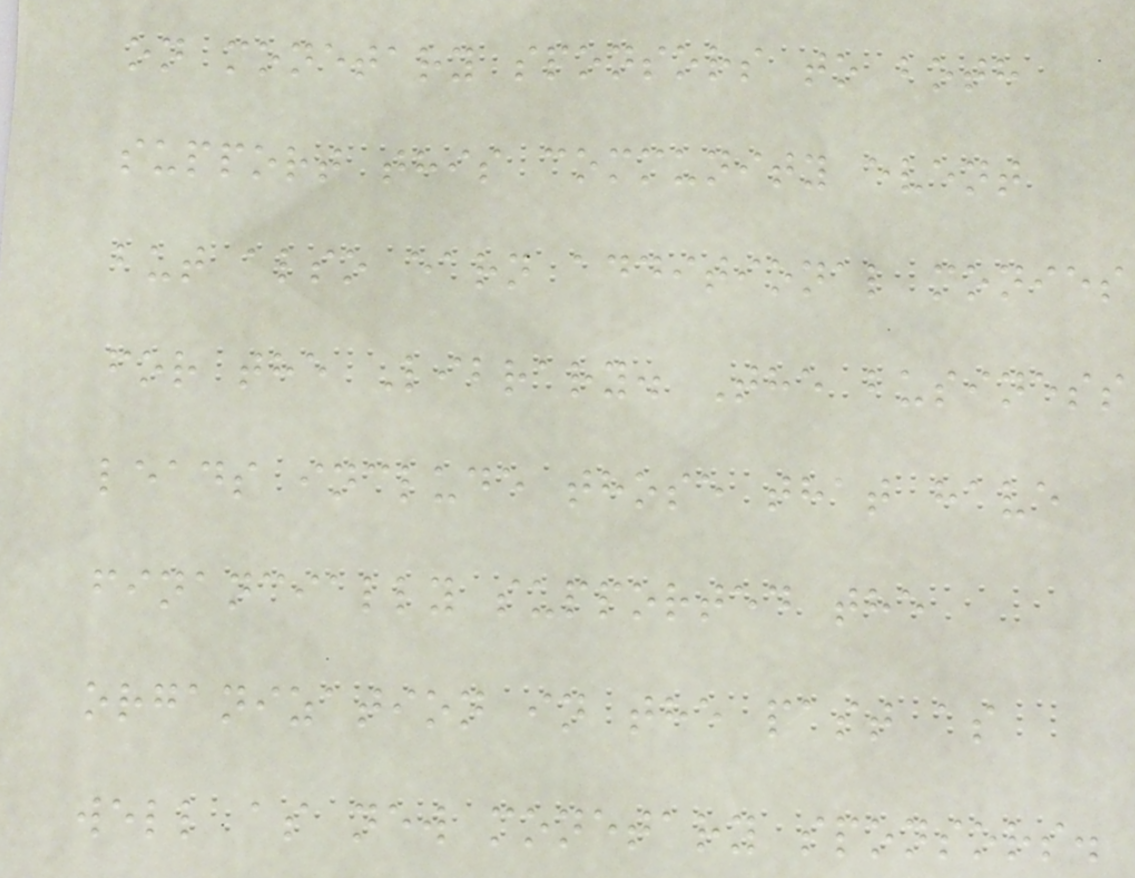on monetary sponsors to both
support this community event
but also earn additional monies
for the Library. The business
leads include those that have
financially supported the
organization in the past as
well as new monetary sponsors.
